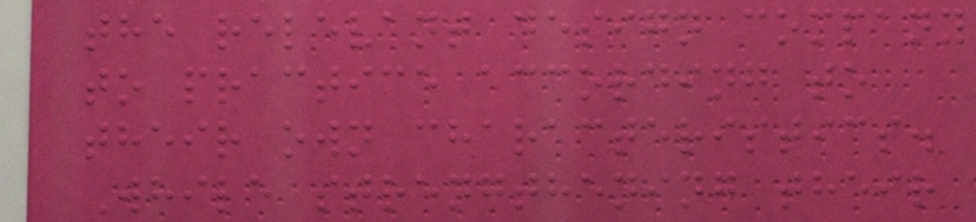the relevant design company
to practice according to
their own characteristics.
While strengthening their
